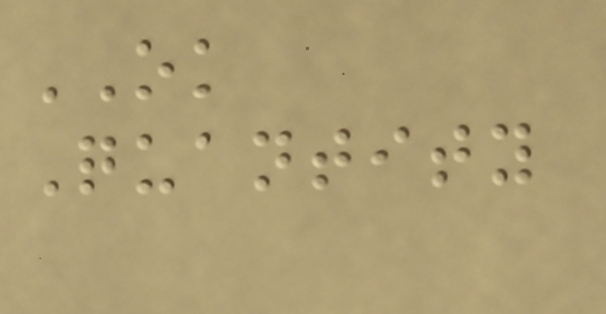OK
Quantity
